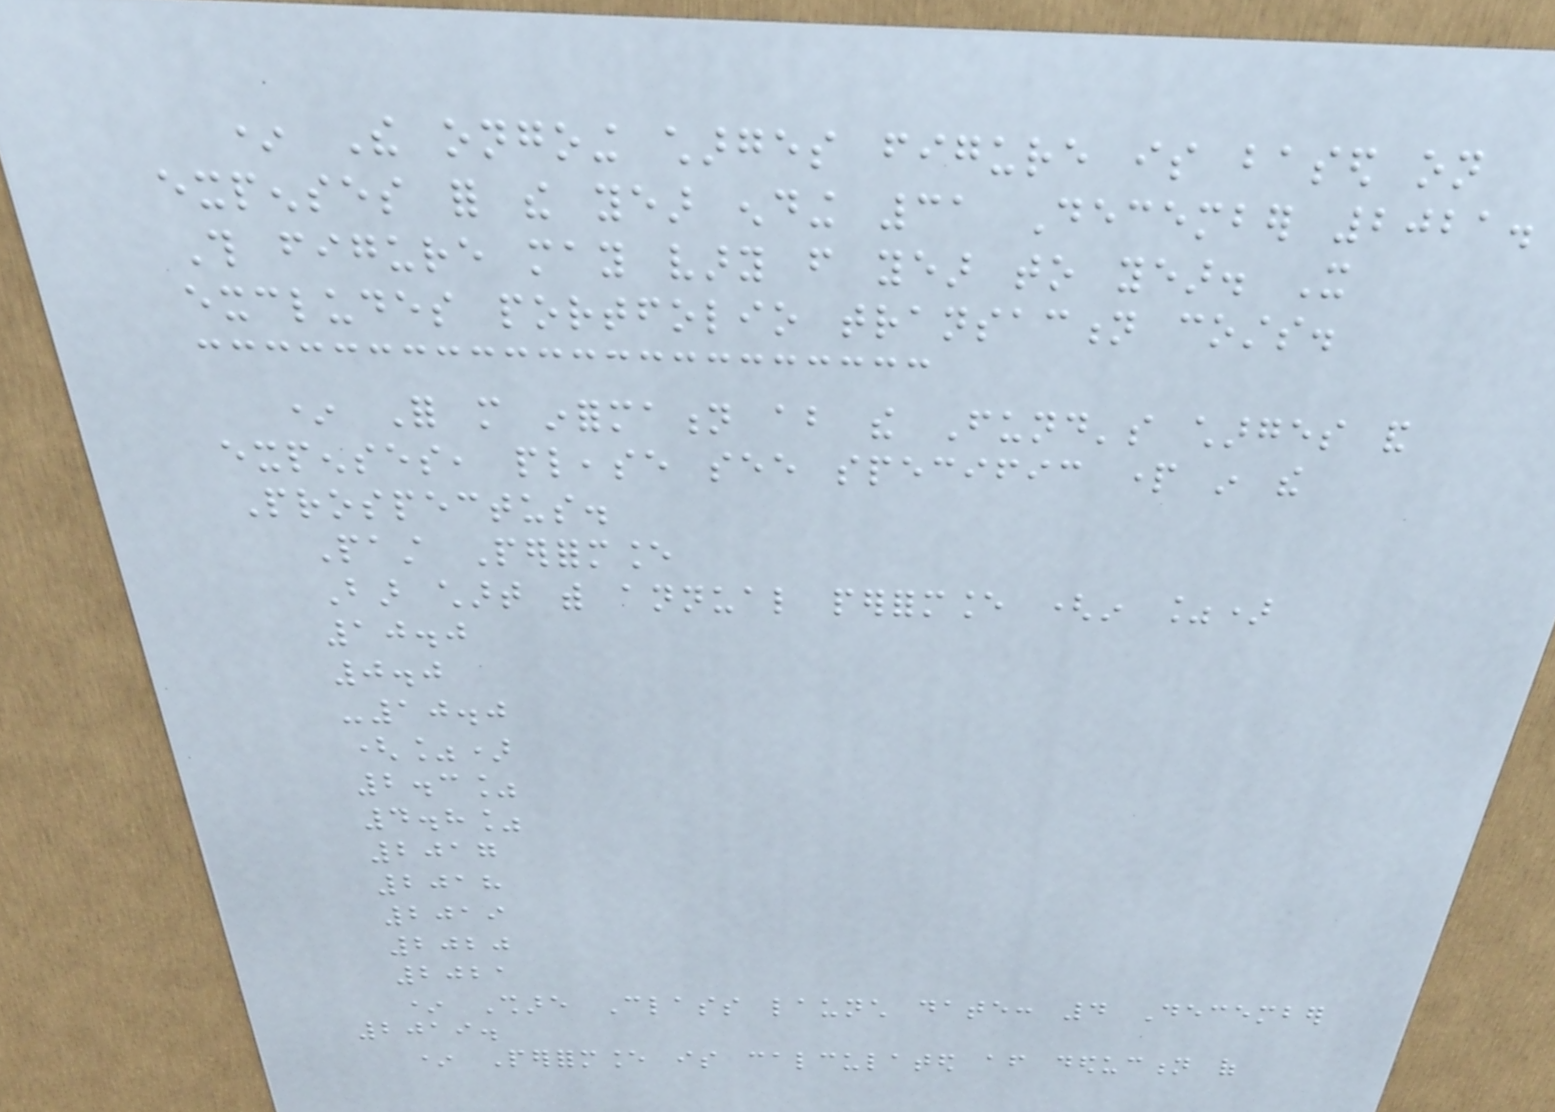* The ongoing charges figure is based on
expenses for the year ending 31 December 2021.
This figure may vary from year to year. It
excludes portfolio transaction costs.
* For more information about the Fund's charges and
expenses, please see specific part in the
Prospectus.
Past Performance
Bar chart with annual performance (in %)
10.0
0.0
-10.0
(%)
2.3%
4.8%
2017
2018
2019
2020
2021
* Share Class launch date: 4 December
2019.
* Performance is calculated after deduction of
